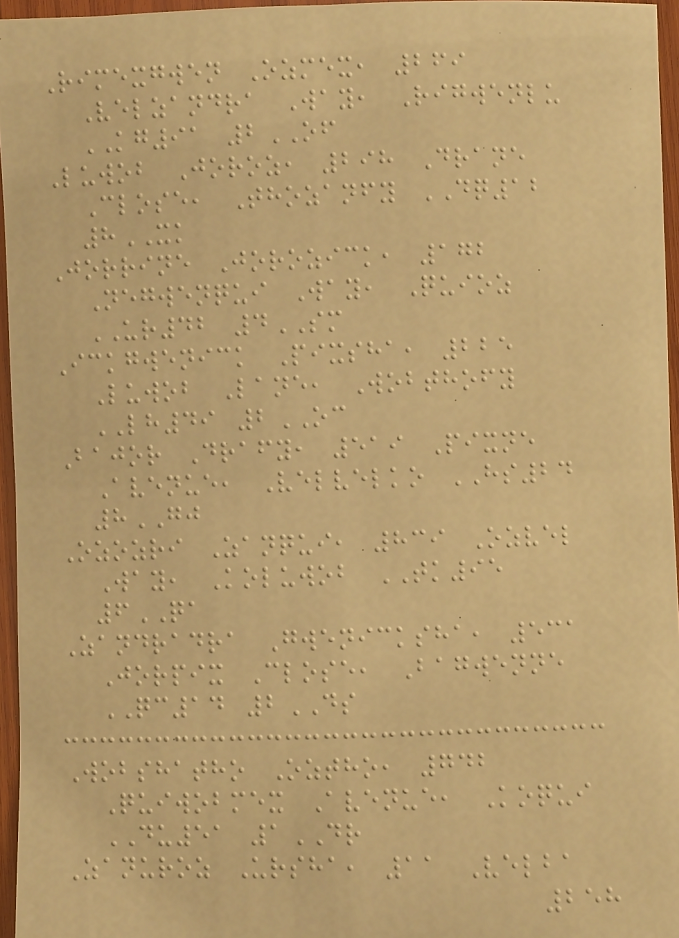Rimexgwen Ozmex, 269
Velzandra Way, Rigwenlu
KG91 2OF
Luwob Joroz, 298 Drane
Close, Thozanfy DQ12
8XK
Jorrine Jorozick, 172
Negwenqui Way, Quioz
UR42 4SM
Ickgwenick Pixsha, 225
Luwob Lane, Wobthofy
LH49 2OC
Bajor Drafy, 519 Pixne
Avenue, Velvelko HS24
8GJ
Ozozri Zanqui, 839 Ozvel
Way, Koluwob TK95
6QA
Zandradra Gwenicksha, 531
Jorpix Close, Bagwenne
QC14 2DS
Wobshatho Oztho, 742
Quiwobmex Avenue, Koqui
DU51 1DR
Zanuroz Ursha, 11 Velba
258
